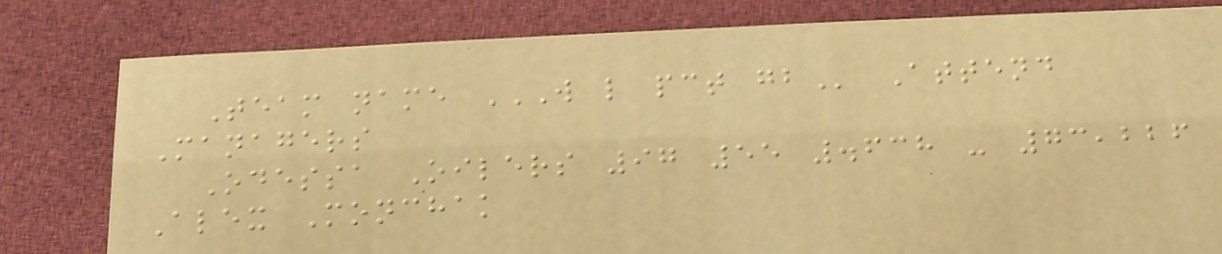Team name W L PCT GB Attend
Managers
Odessa Oilers 97 55 .638 - 73,226
Alex Monchak
